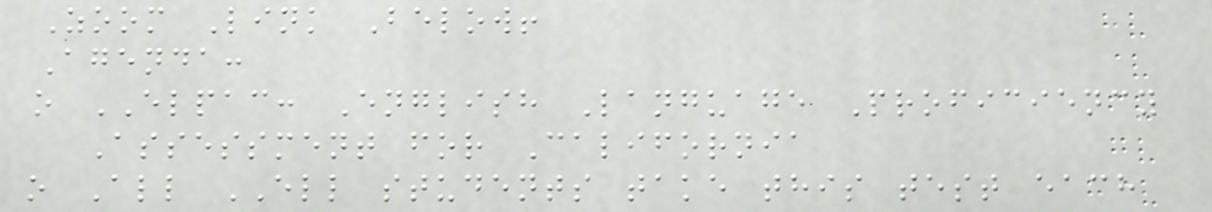Zoom Link Below!
Agenda:
o ELPAC: English Language Proficiency
Assessment for California
o All ELL students take this test each
